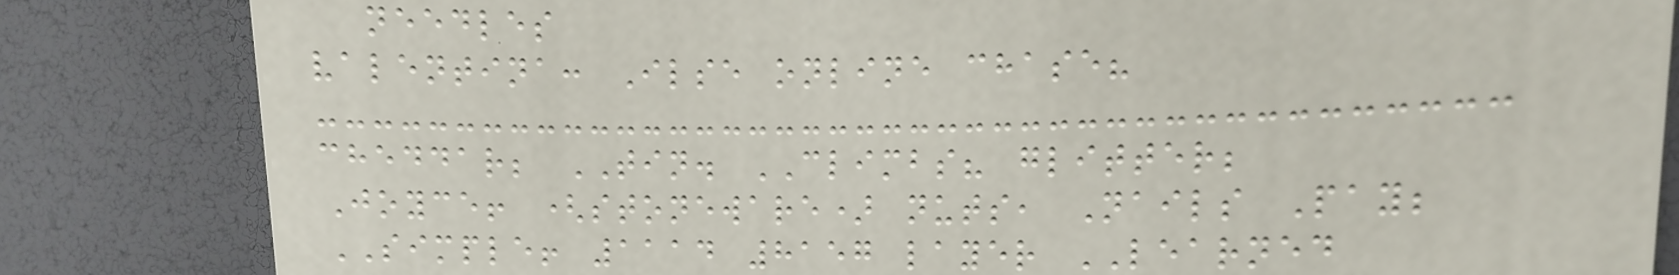needles
valentina: Ilse online chase?
cheddar; TIN. CLIMBS? glitter;
Joyce! (stoneware) nuts, Nails Pay;
SIMPLE! 1114 8157 layer LEARNED
